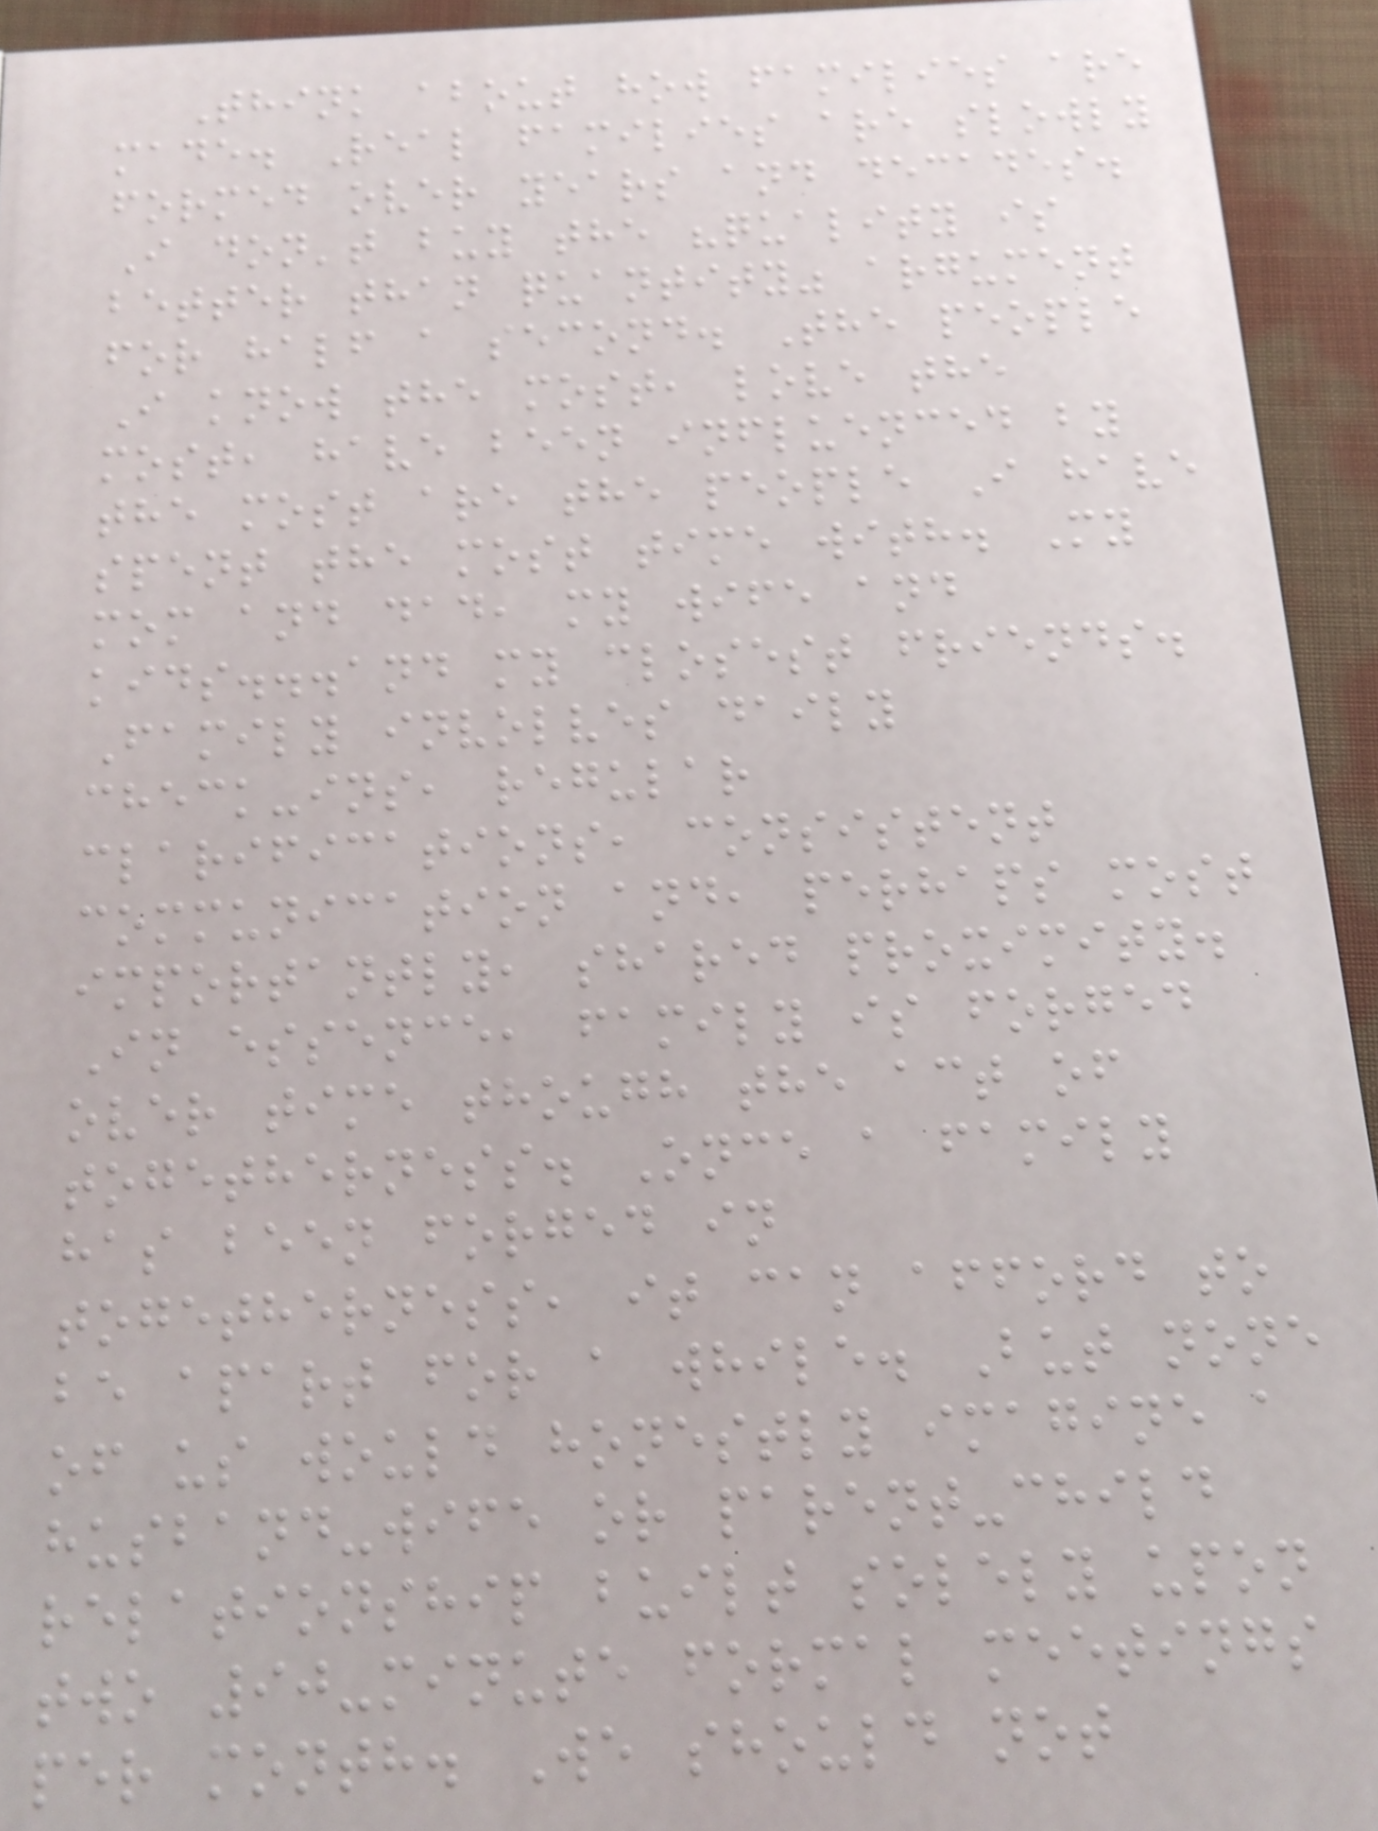Think about how families are
made. Real families are slowly
formed over years and decades.
I don't buy the "quality is
better than quantity" argument
for half a second. The people
I know the most, love the
most, have been influenced by
the most are the people I have
spent the most time with. My
mom and dad, my wife and
kids...and my closest friends.
Family involves daily
check-ins, regular
clarifications, consistent
communication and, perhaps most
importantly, shared proximity.
In essence, family is forged
over time though the act of
togetherness. Once a family
has been forged in
togetherness, it can afford to
be apart for a while. But none
of us would honestly imagine a
husband-wife or parent-child
relationship built solely upon
two 90-minute formal meetings
per month. We should not
